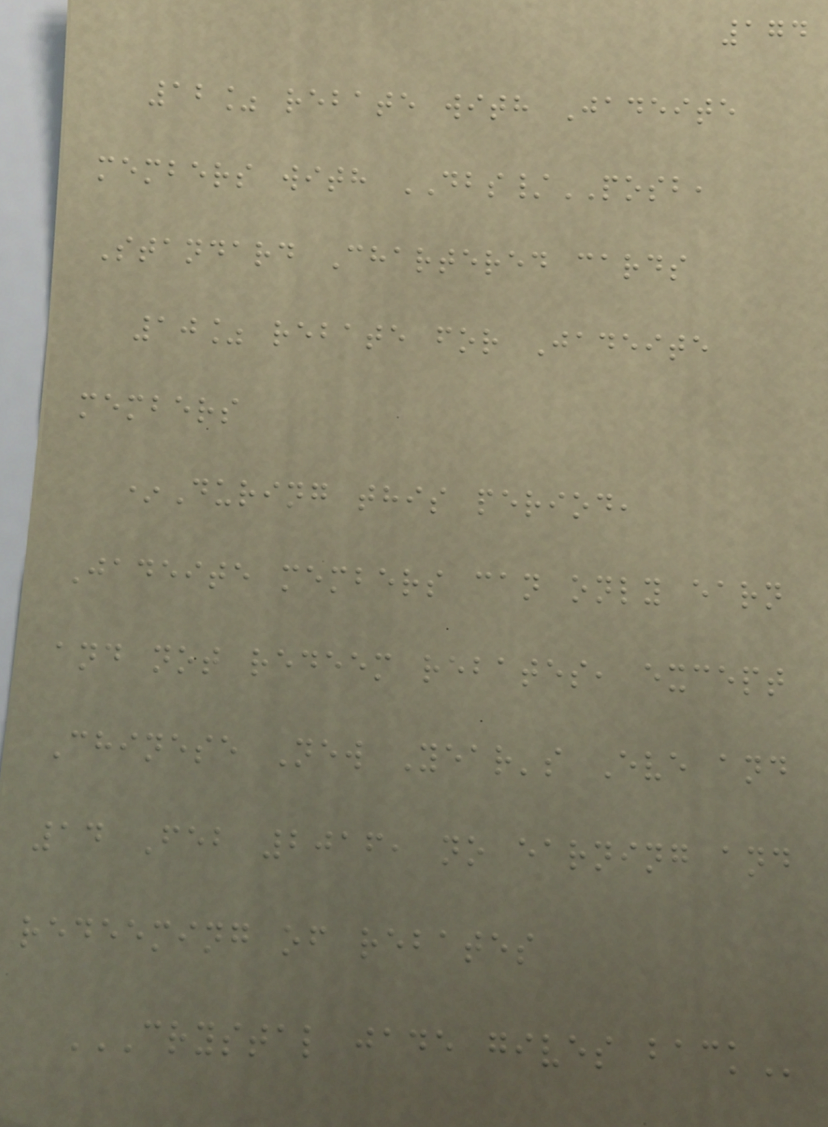174
12% rebate with Jadeite
members with DBS/POSB,
Standard Chartered cards
10% rebate for Jadeite
members
*During this period,
Jadeite members can only earn
and not redeem rebates, except
Chinese New Year's Eve and
14 Feb 2016, no earning and
redeeming of rebates
CRYSTAL JADE GIVES BACK
